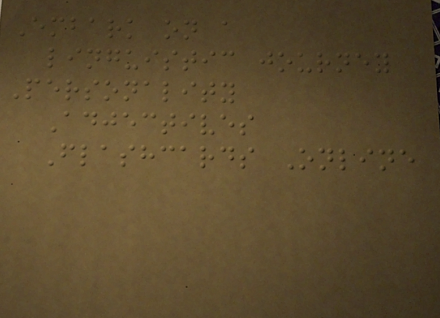Embark on a
linguistic journey
Personality
Adjectives
Flashcards Online
